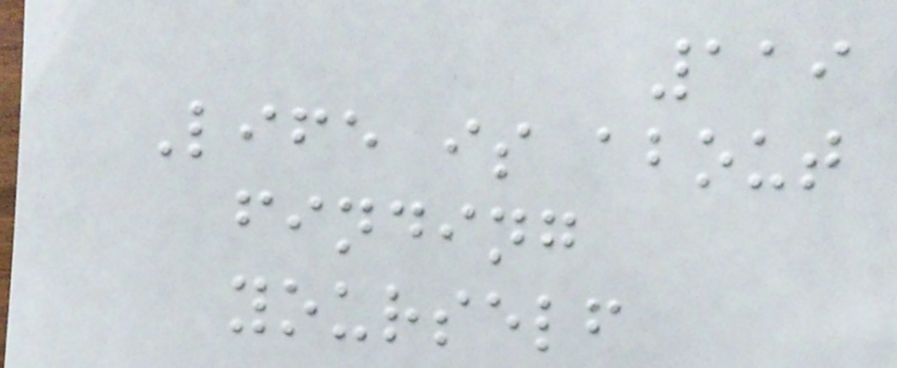119
Life is about
finding
yourself
